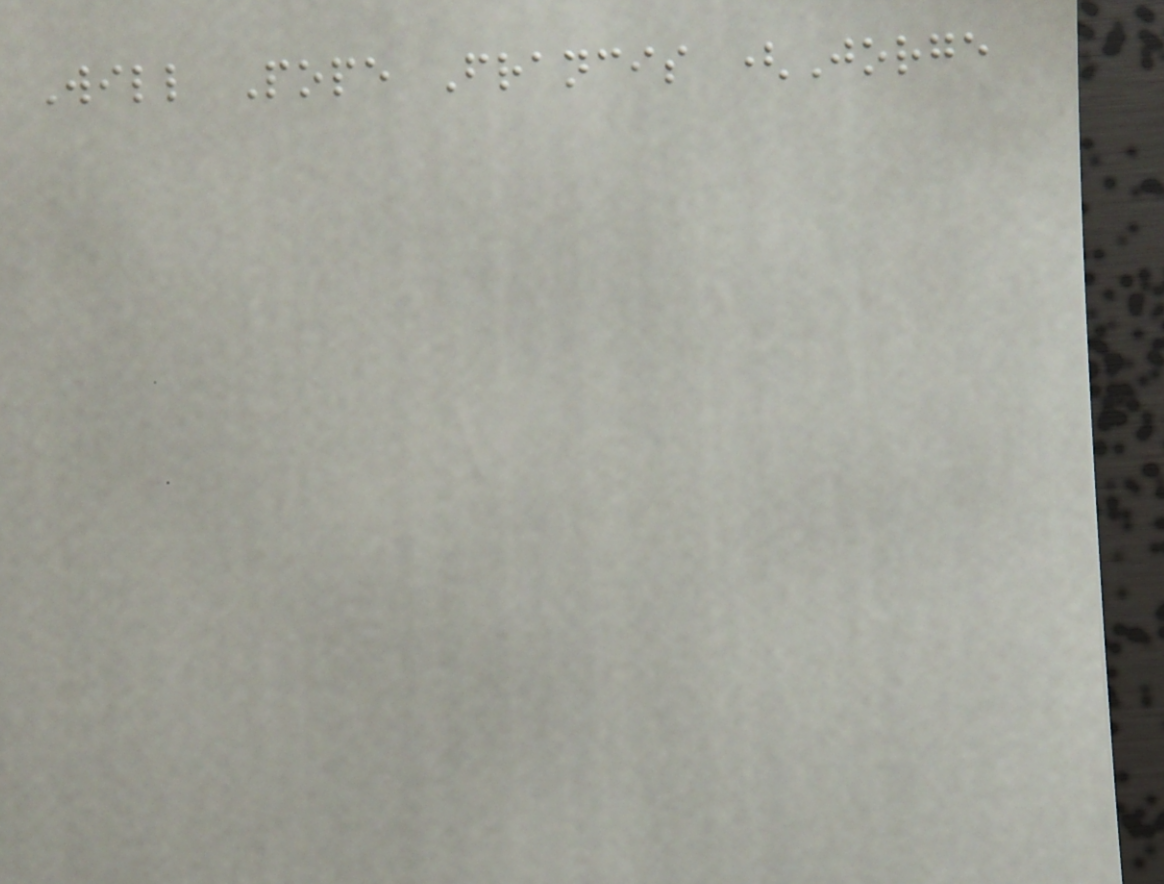Will Pope Francis (Jorge
